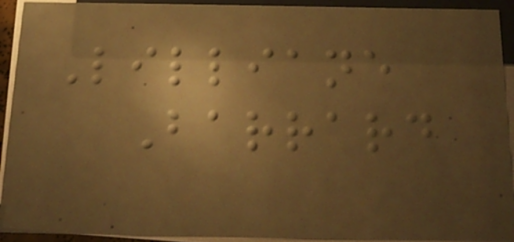Lilliane
Barrard
